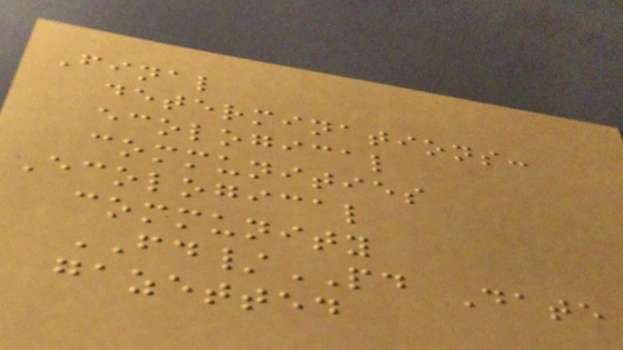Final
determinations:
ecological
communities
Ecological
community
FD/PD Date
gazetted
